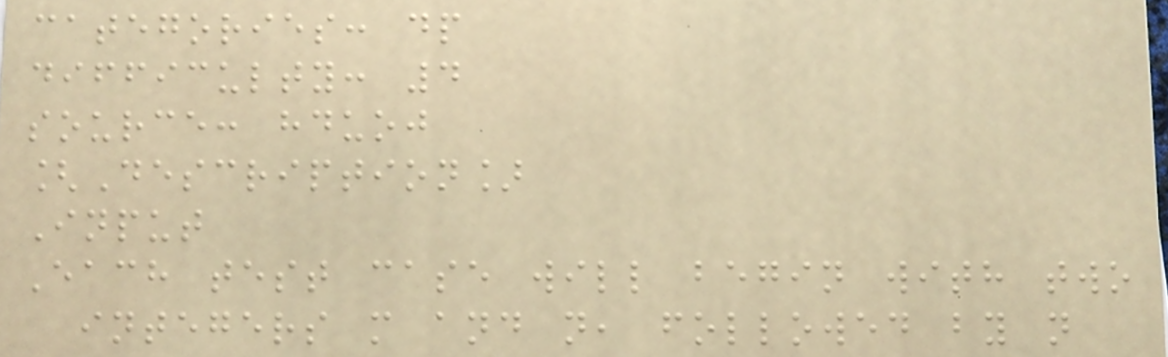categories: dp
difficulty: 4
source: hduoj
[Description]
Input
Each test case will begin with two
integers m and n, followed by n
